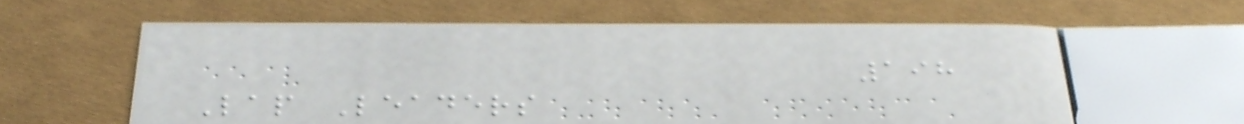198
Lap Leaders
